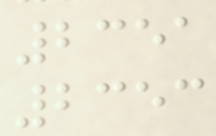2351
2353
